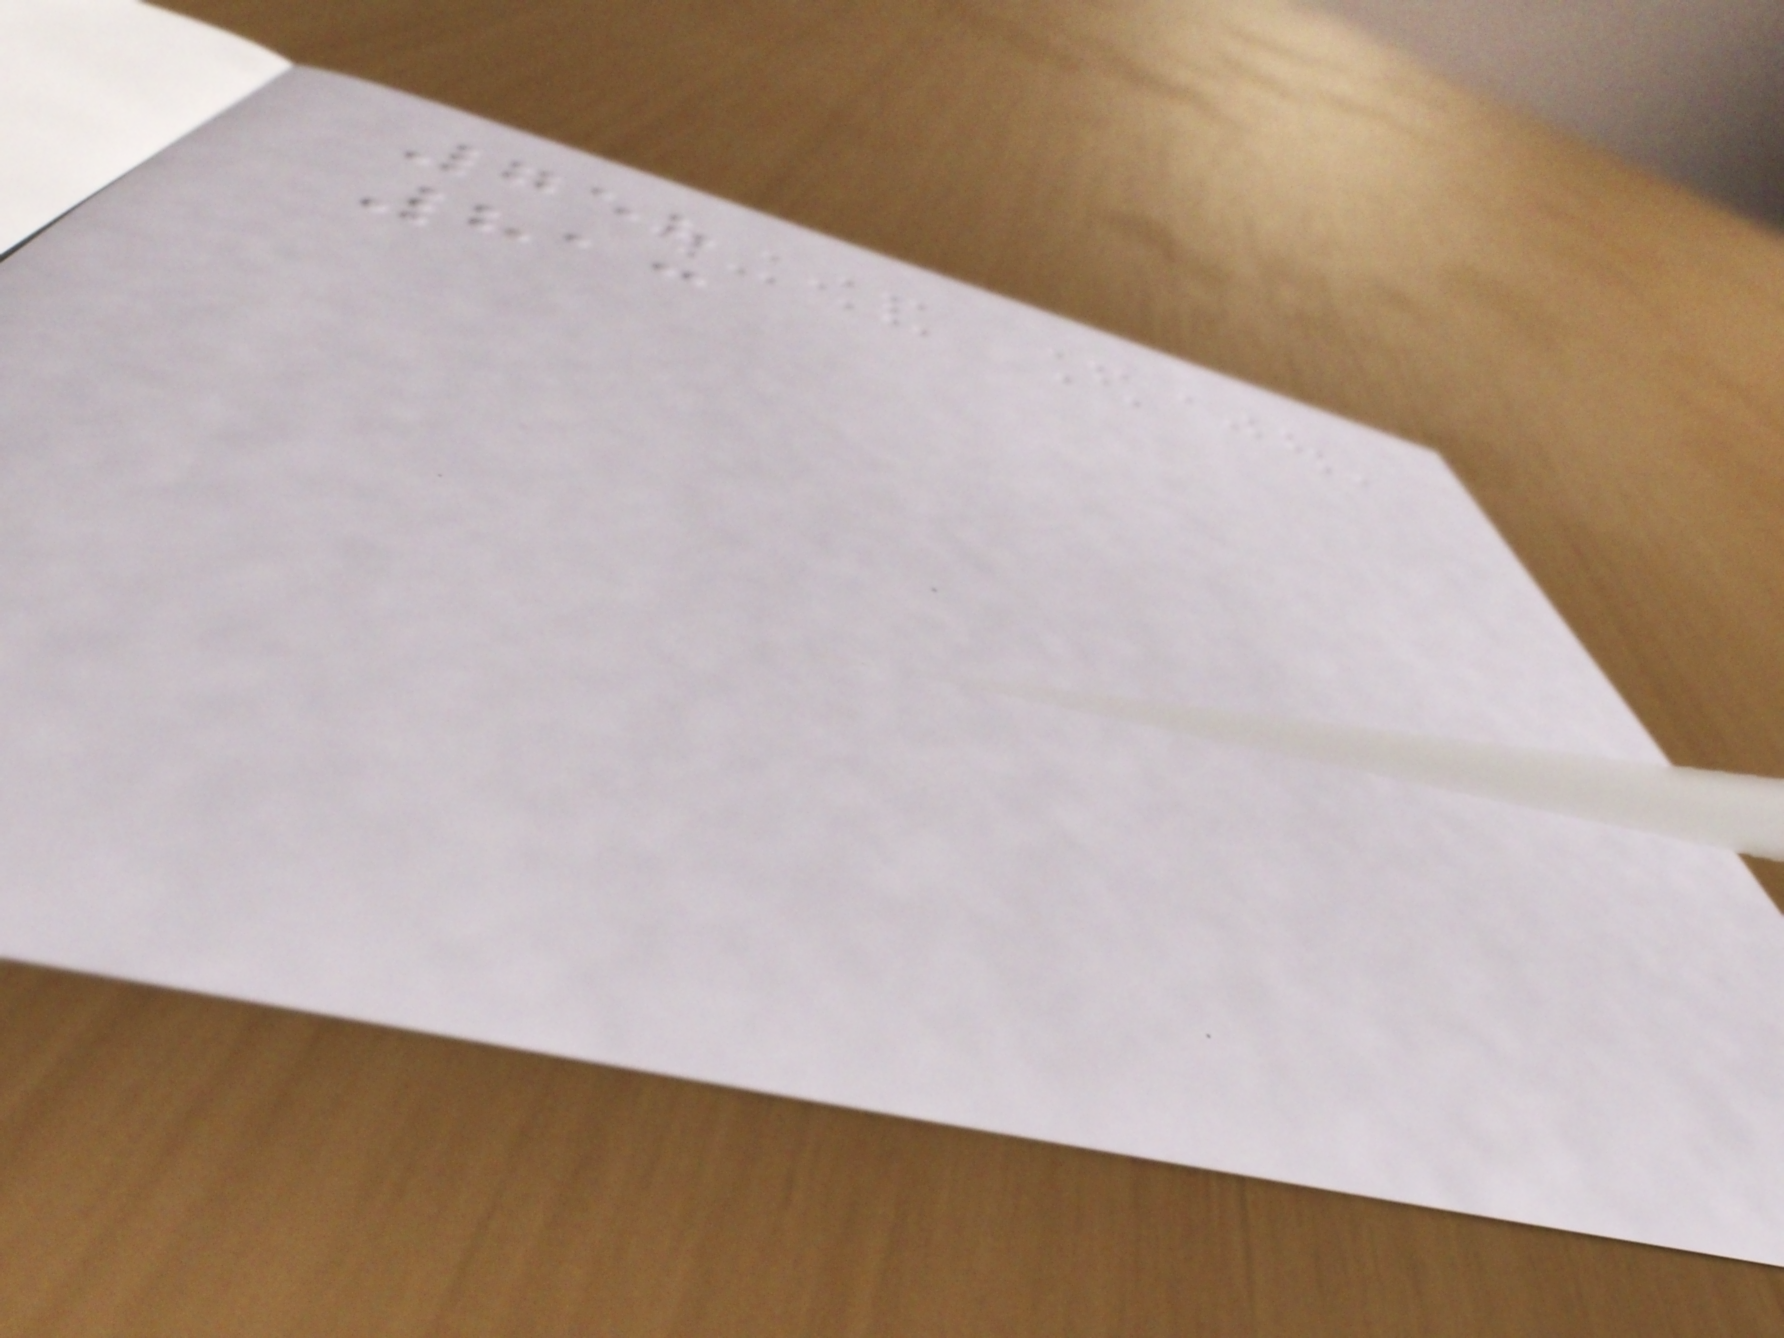758
813
